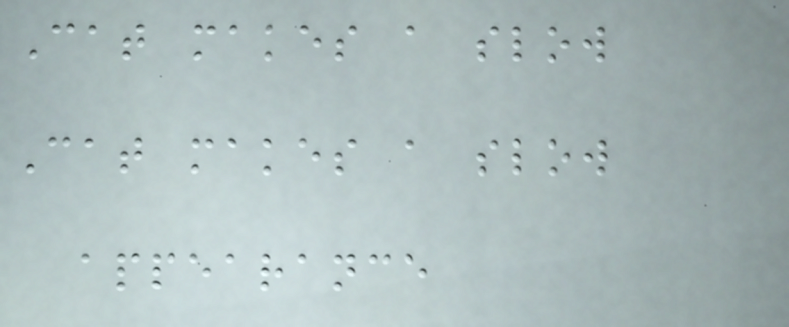Cat makes a slow
Cat makes a slow
appearance
